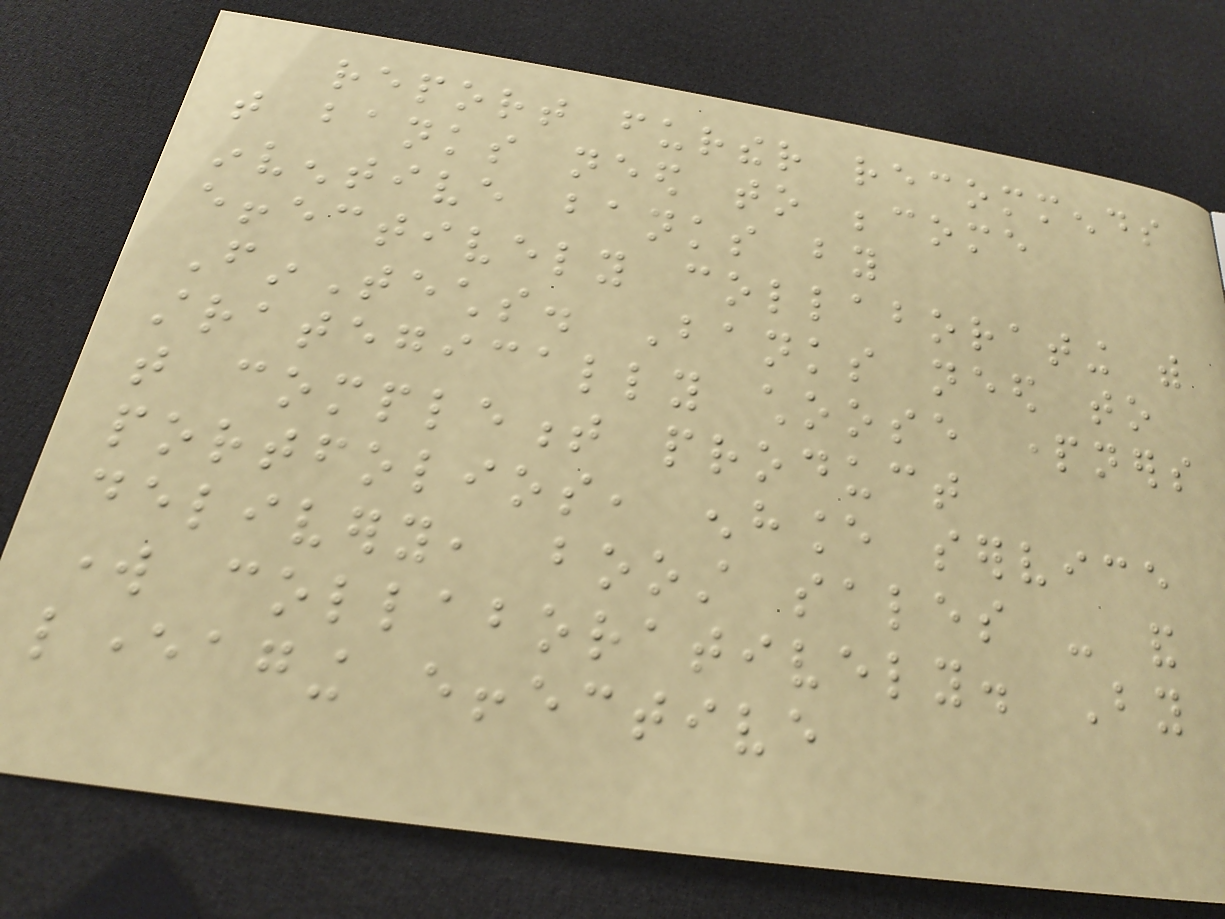report further recommends
that banks need to become
inventive banks by
effectively collaborating with
FinTechs. Banks need to
strategically choose partners
that complement product
portfolios, enhance service
delivery, boost sales - and
work collaboratively. By
leveraging effective
